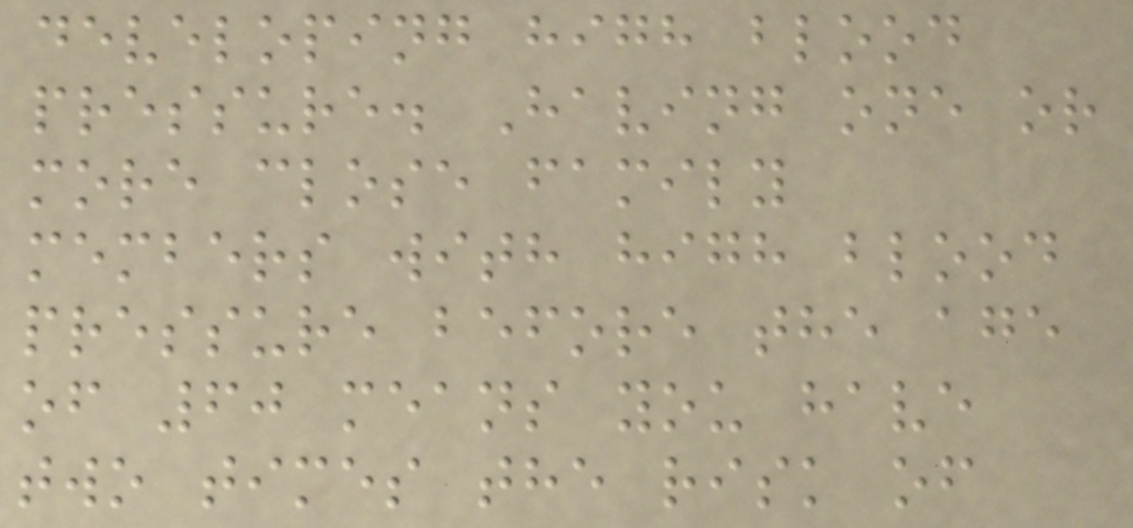developing high blood
pressure. Having one or
more close family
members with high blood
pressure before the age
of 60 means you have
two times the risk of
